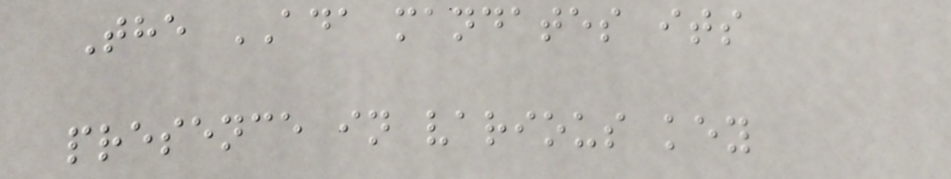The ADA mandates its
presence in various key
